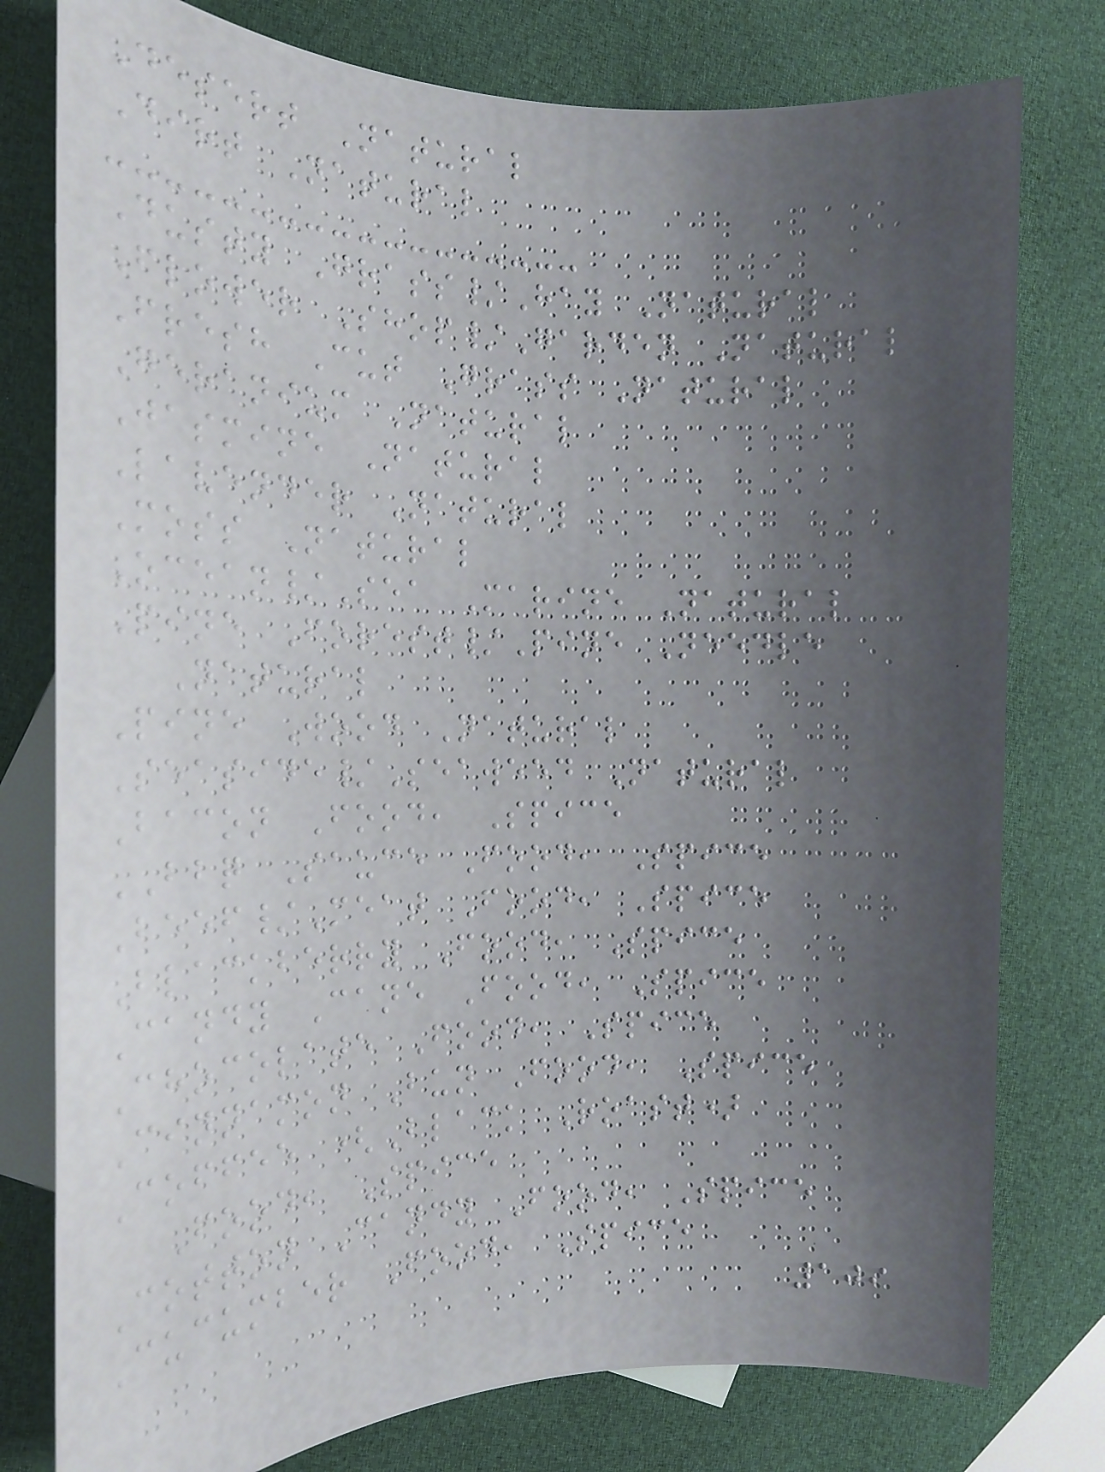Desert Natural
Dirt Natural
Dusty Grass/Hay Natural
Flower Shop/Garden Natural
Fresh Cut Grass Natural
Geranium Natural
Jasmine Natural
Lavender Natural
Moss Natural
Ocean/Sea Marine Natural
Pine Forest/Pine Needle
Natural
Pine Wood Natural
Seaside/Seaweed Natural
Bacon Food, Spice
BBQ Sauce Food, Spice
Beef/Meat Food, Spice
Blackberry Food, Spice
Candy Cane Food, Spice
Chocolate Food, Spice
Cinnamon Bun Food, Spice
Coffee (Black Roast)
Food, Spice
Cotton Candy Food, Spice
Cucumber Food, Spice
109
